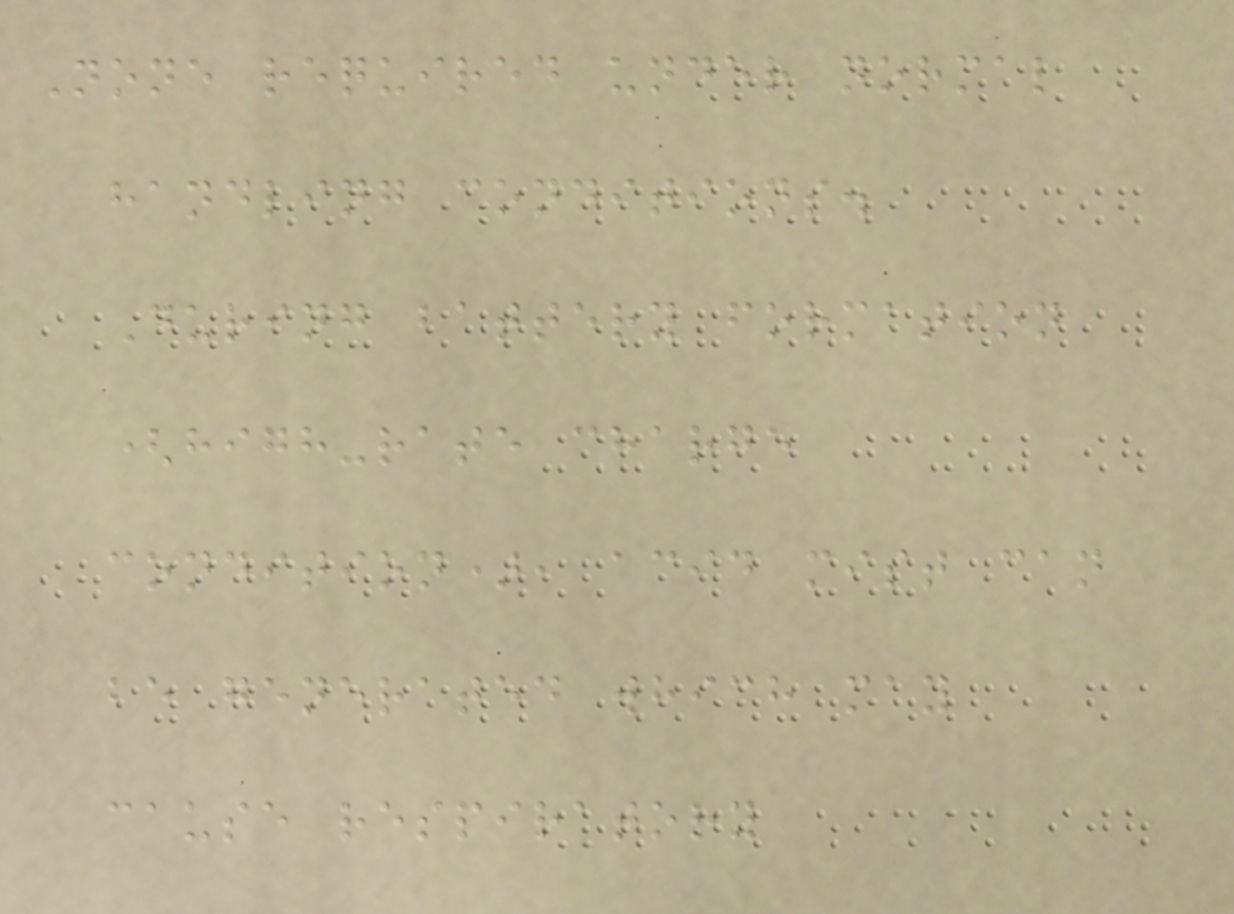None required under normal
handling conditions.
During battery formation
(high-rate charge
condition), acid mist can
be generated which may
cause respiratory
